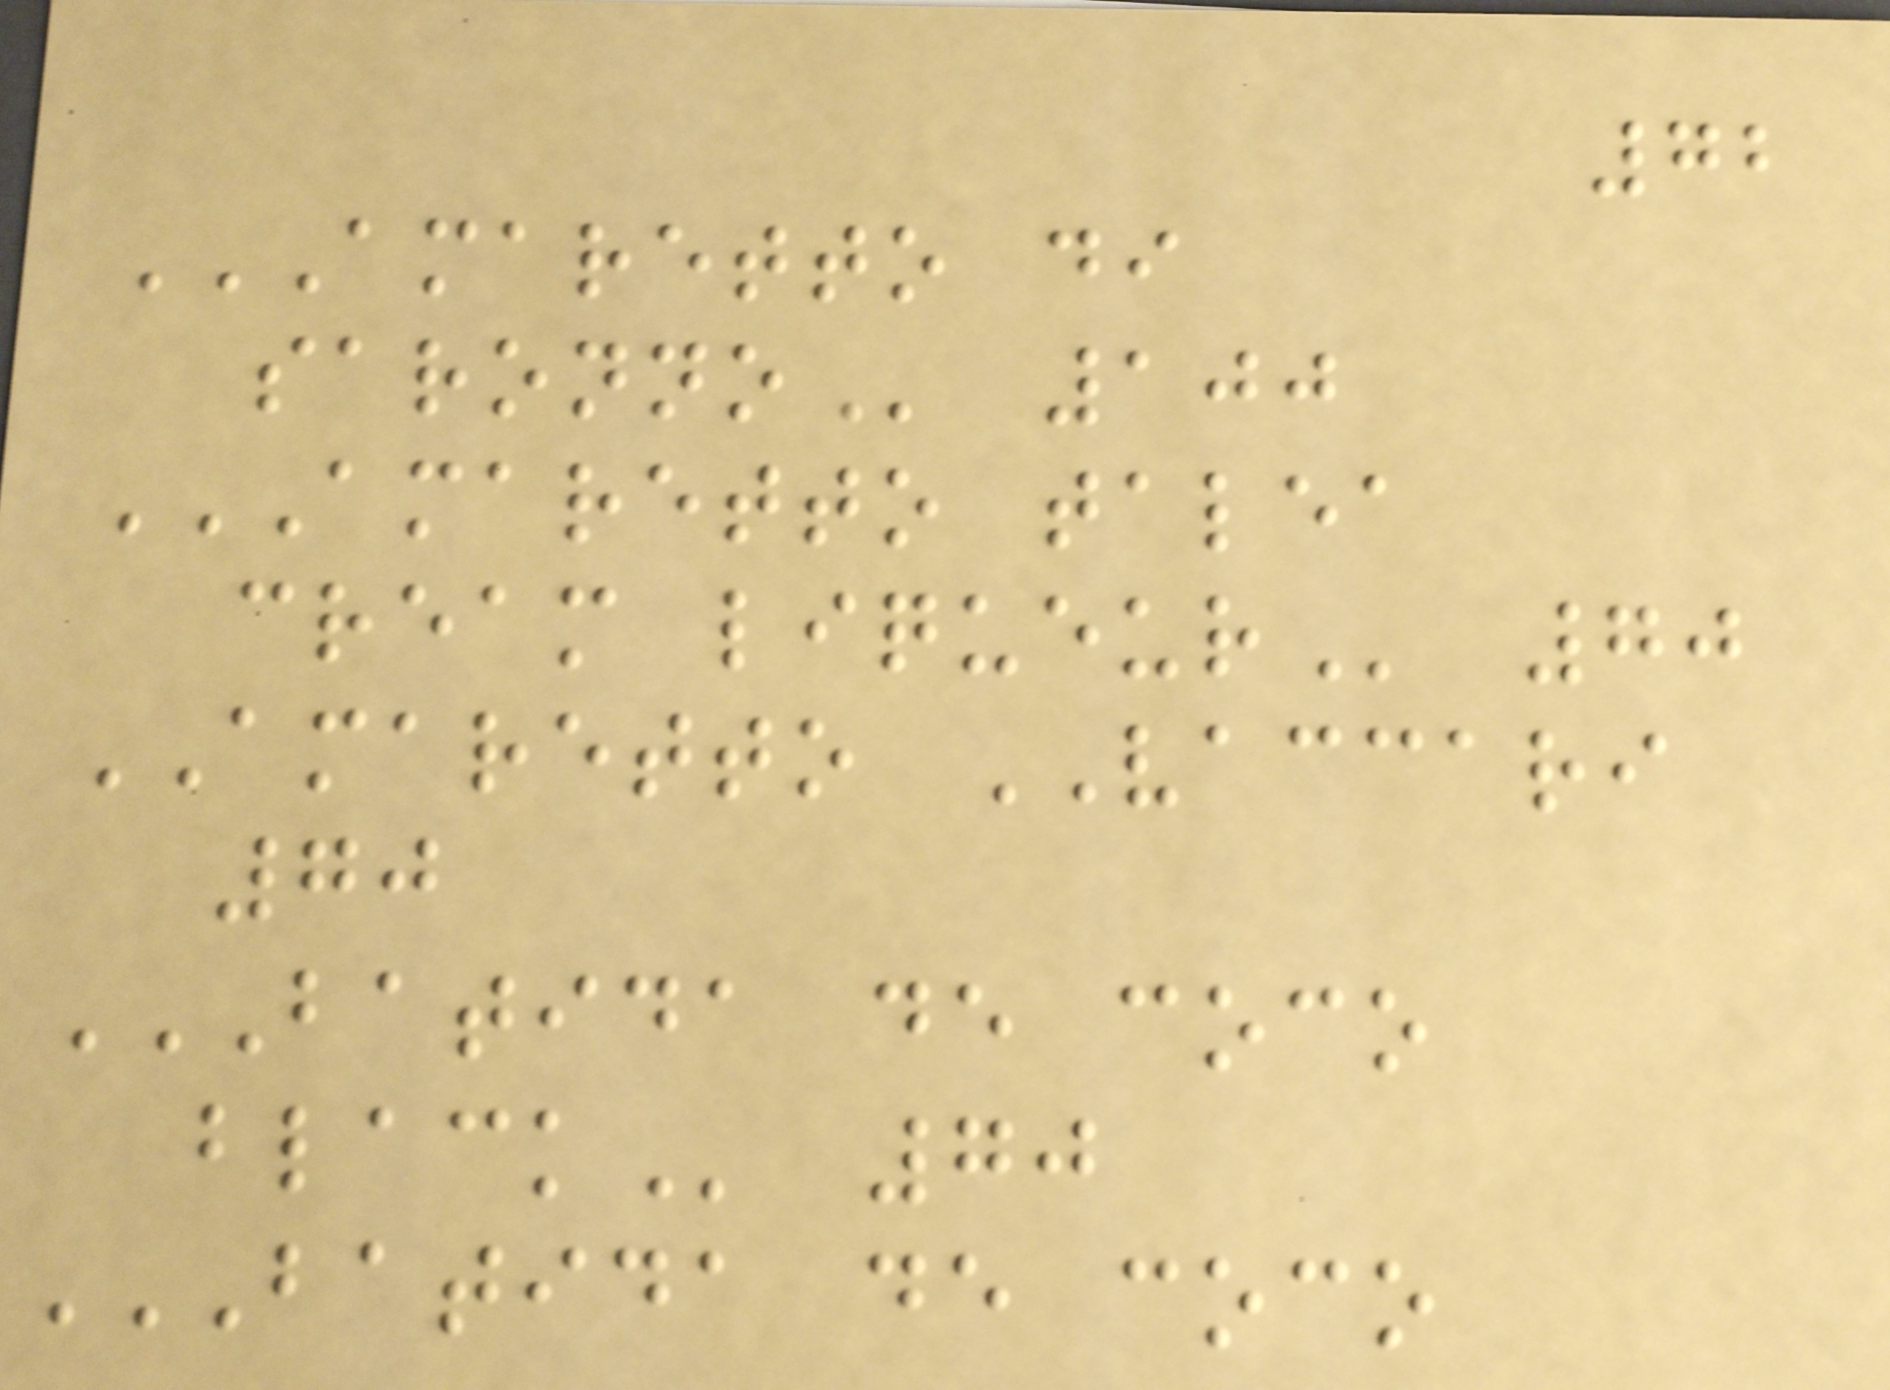72
AMARETTO DI
SARONNO 100
AMARETTO TALEA
CREAM LIQUEUR 70
AMARETTO VACCARI
70
BATIDA DE COCO
BLACK 70
BATIDA DE COCO
